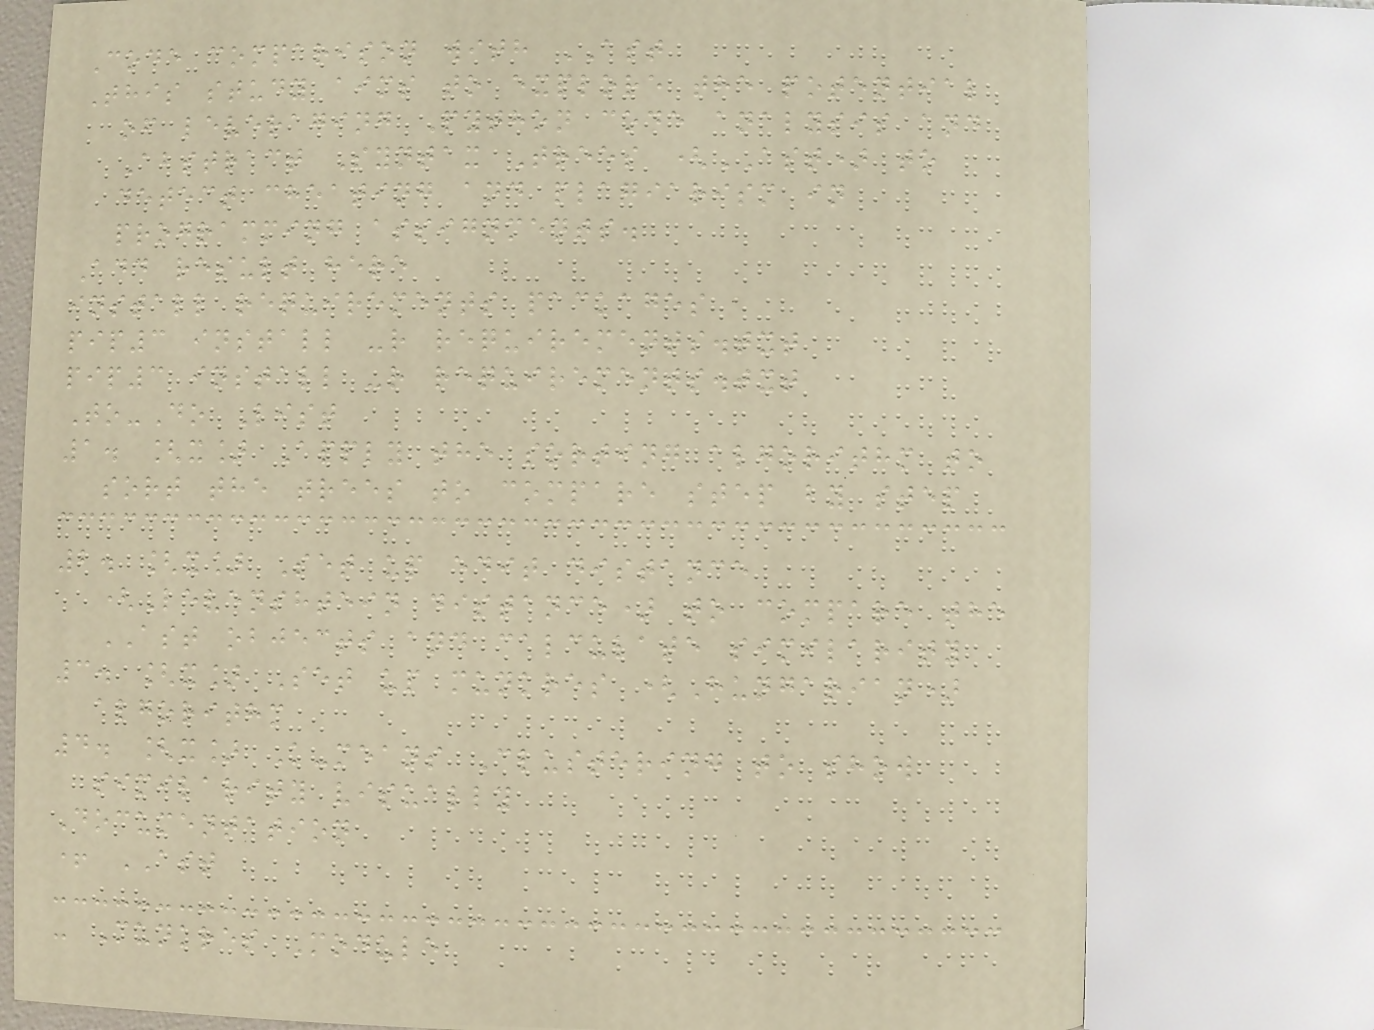Code comparison with AST
This study aims to explore the potential
of leveraging Python code analysis and
Abstract Syntax Trees (AST) to
detect cheating and plagiarism in
programming assignments.
Add result here
install requirements packages
pip3 install -r requirements.txt
pip3 install -r requirements.txt
To-Do List
1. [x] Apply the sorting algorithm to
sort the trees to compare step by step
2. [x] Set up edit distance
(Levenshtein distance) to compare the
AST objects and calculate similarity
3. [x] Set up munkres (Hungarian)
algorithm
4. [x] K-means Clustering to show
similarity visually
Documentation
+ AST
- Munkres Module
